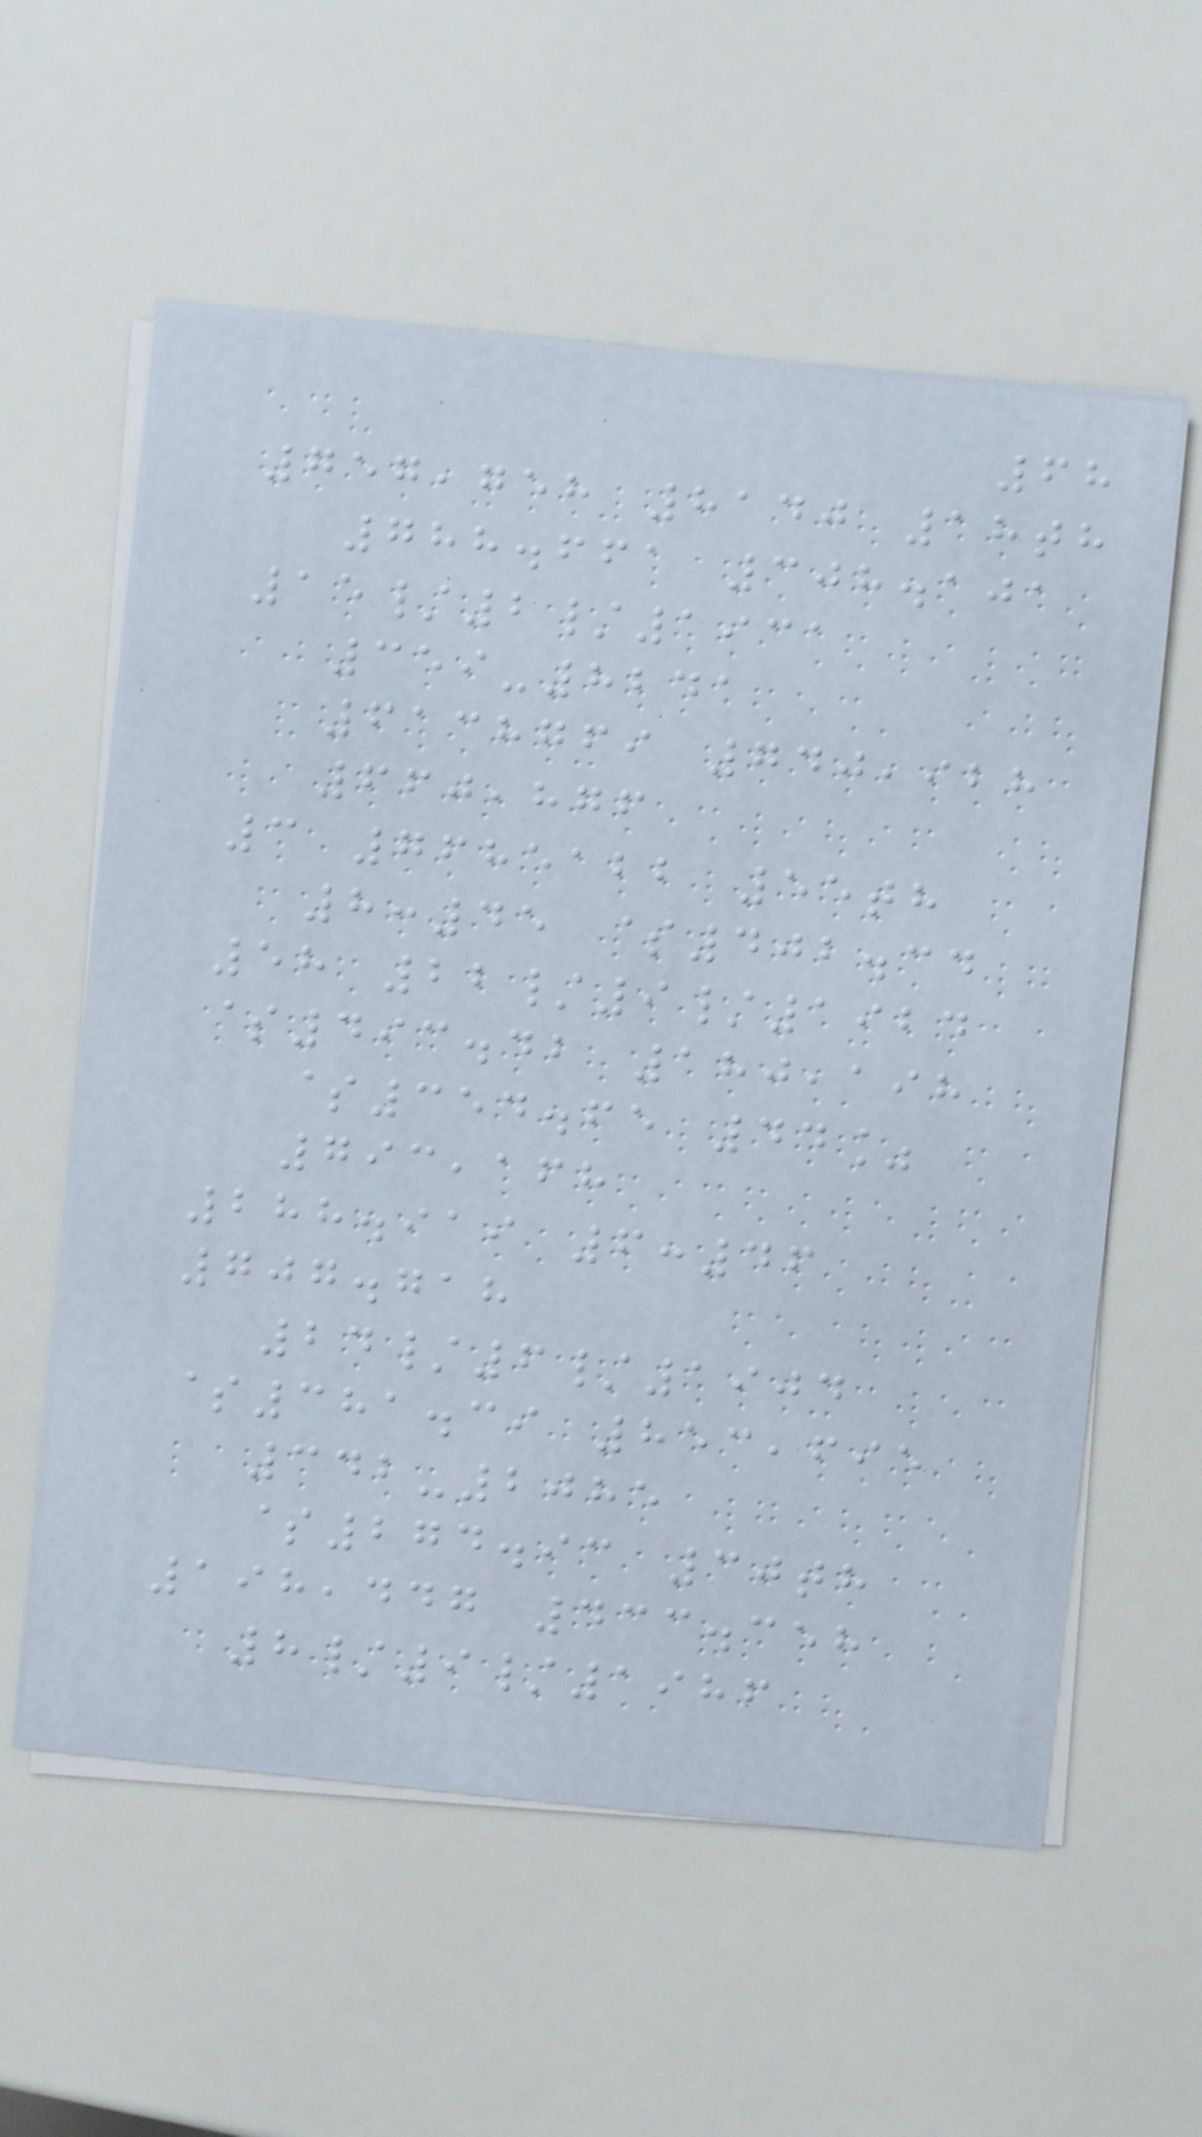68
757,758 8140 18th
788.661 308.101
15/2/1931
359-8241
6138769 740,928
660,876
3 7685122 55th
8:45 $402.34
58 22/9/1924
$493.42 180,198
$354.65 44%
793,168
288.919 6:46
707.718
24/6/1904
$381.39 853,695
342-2085
$274.93 30th
198,447 433.358
8/9/1986
